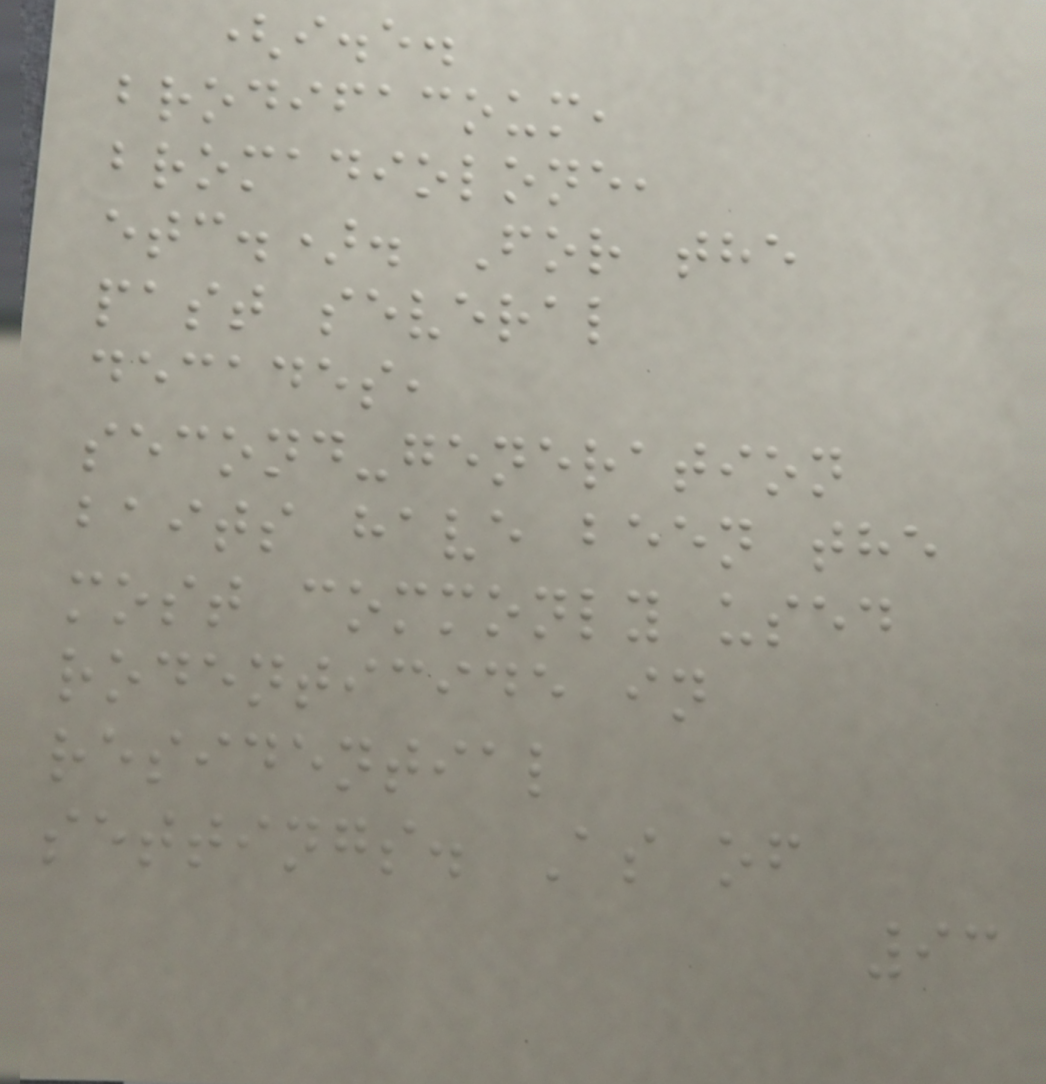(i.e.
brodifacoum,
bromadiolone,
etc.). For the
past several
decades,
second-generation
baits have been the
most commonly used
rodenticide in
residential
settings. As of
93
